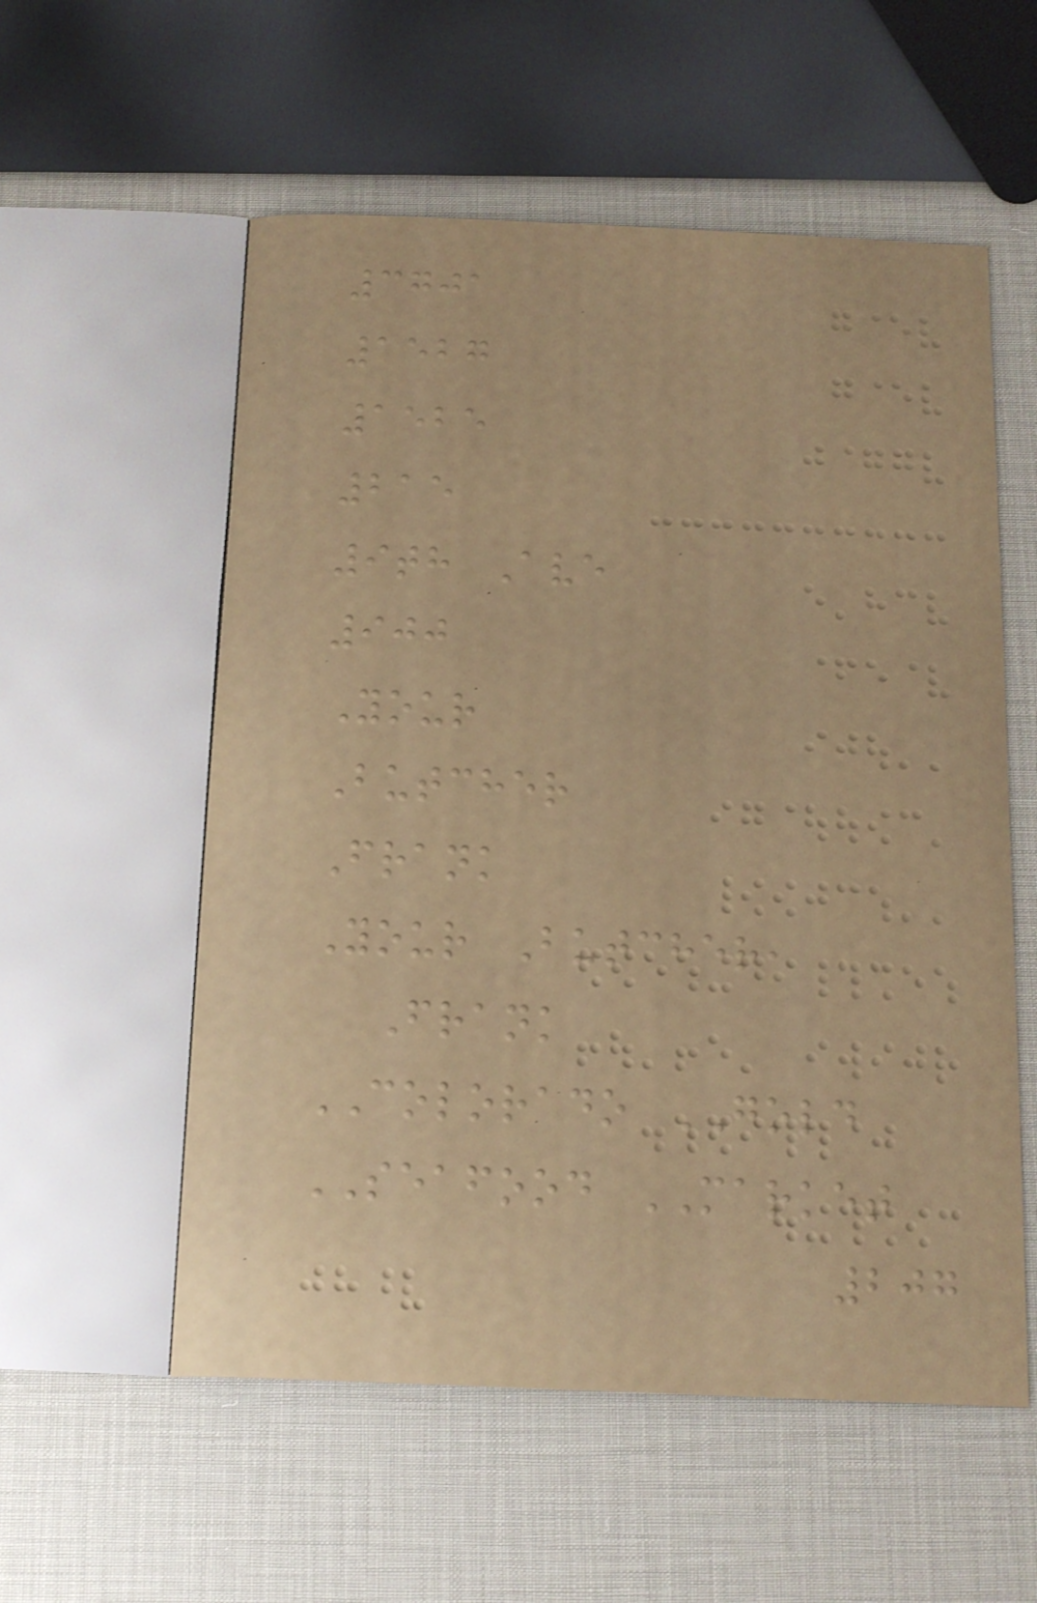3701
1527
1525
215
9th Ave
900
Your
Butcher
Frank
Your Butcher,
Frank
COLORADO GOLD
SEAFOOD MARKET
207
